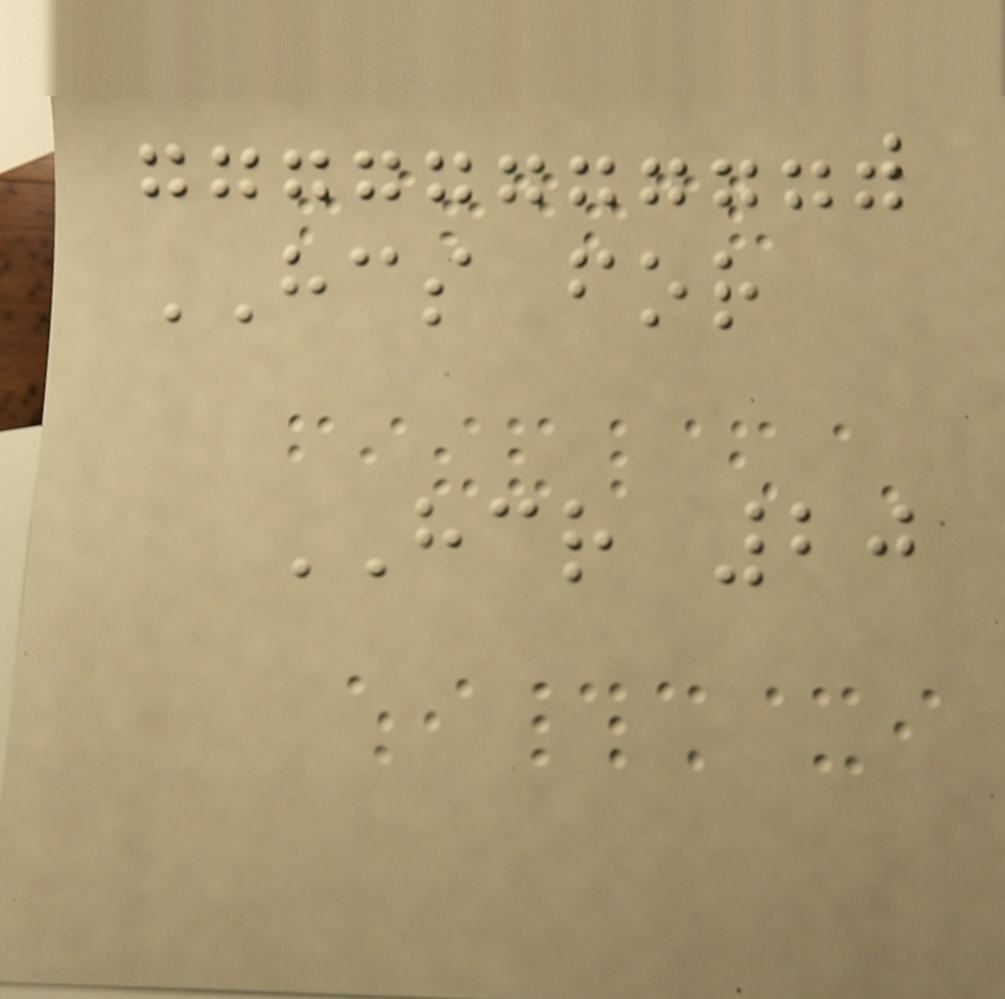HCS for
HCR 20
